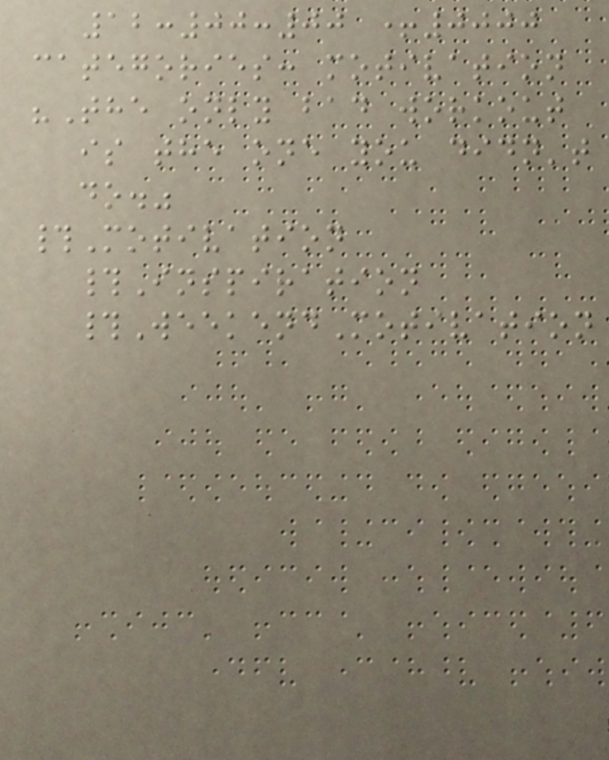12:00:00 +0000
categories: motivation
"The only bad workout
is the one you didn't
do."
#Motivation
#Inspiration
#WeekendMotivation
